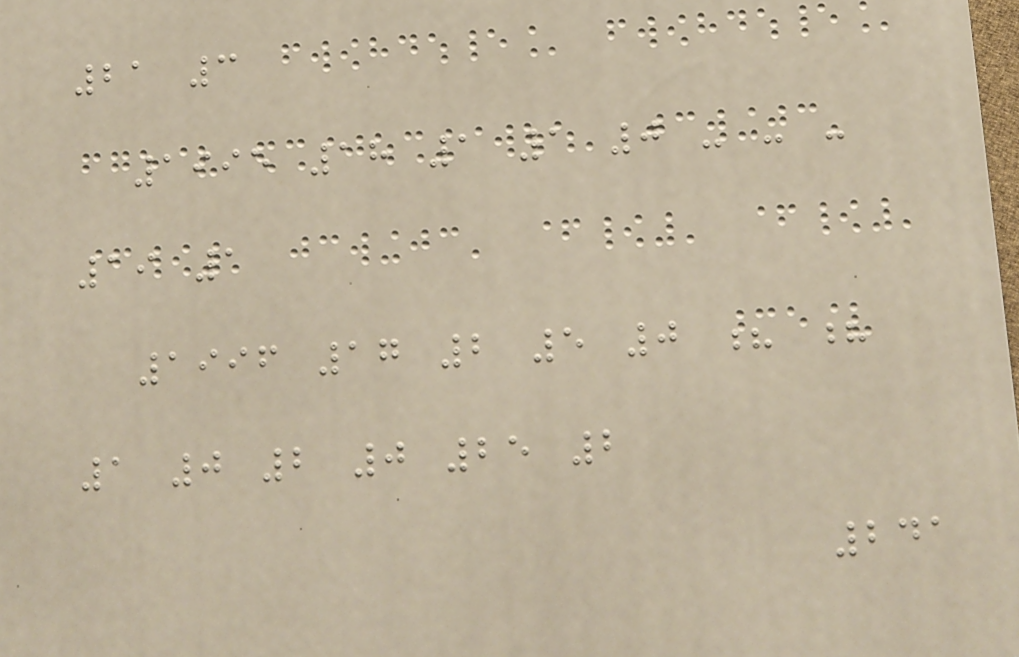21 3
1995 18 1 1 0 - - -
19 1
1996 17 2 5 0 ? ?
1 0 2 0 25 2
241
